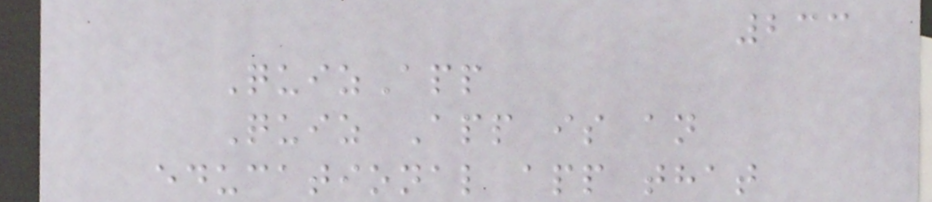233
QuizApp
Quiz App is an
educational app that
